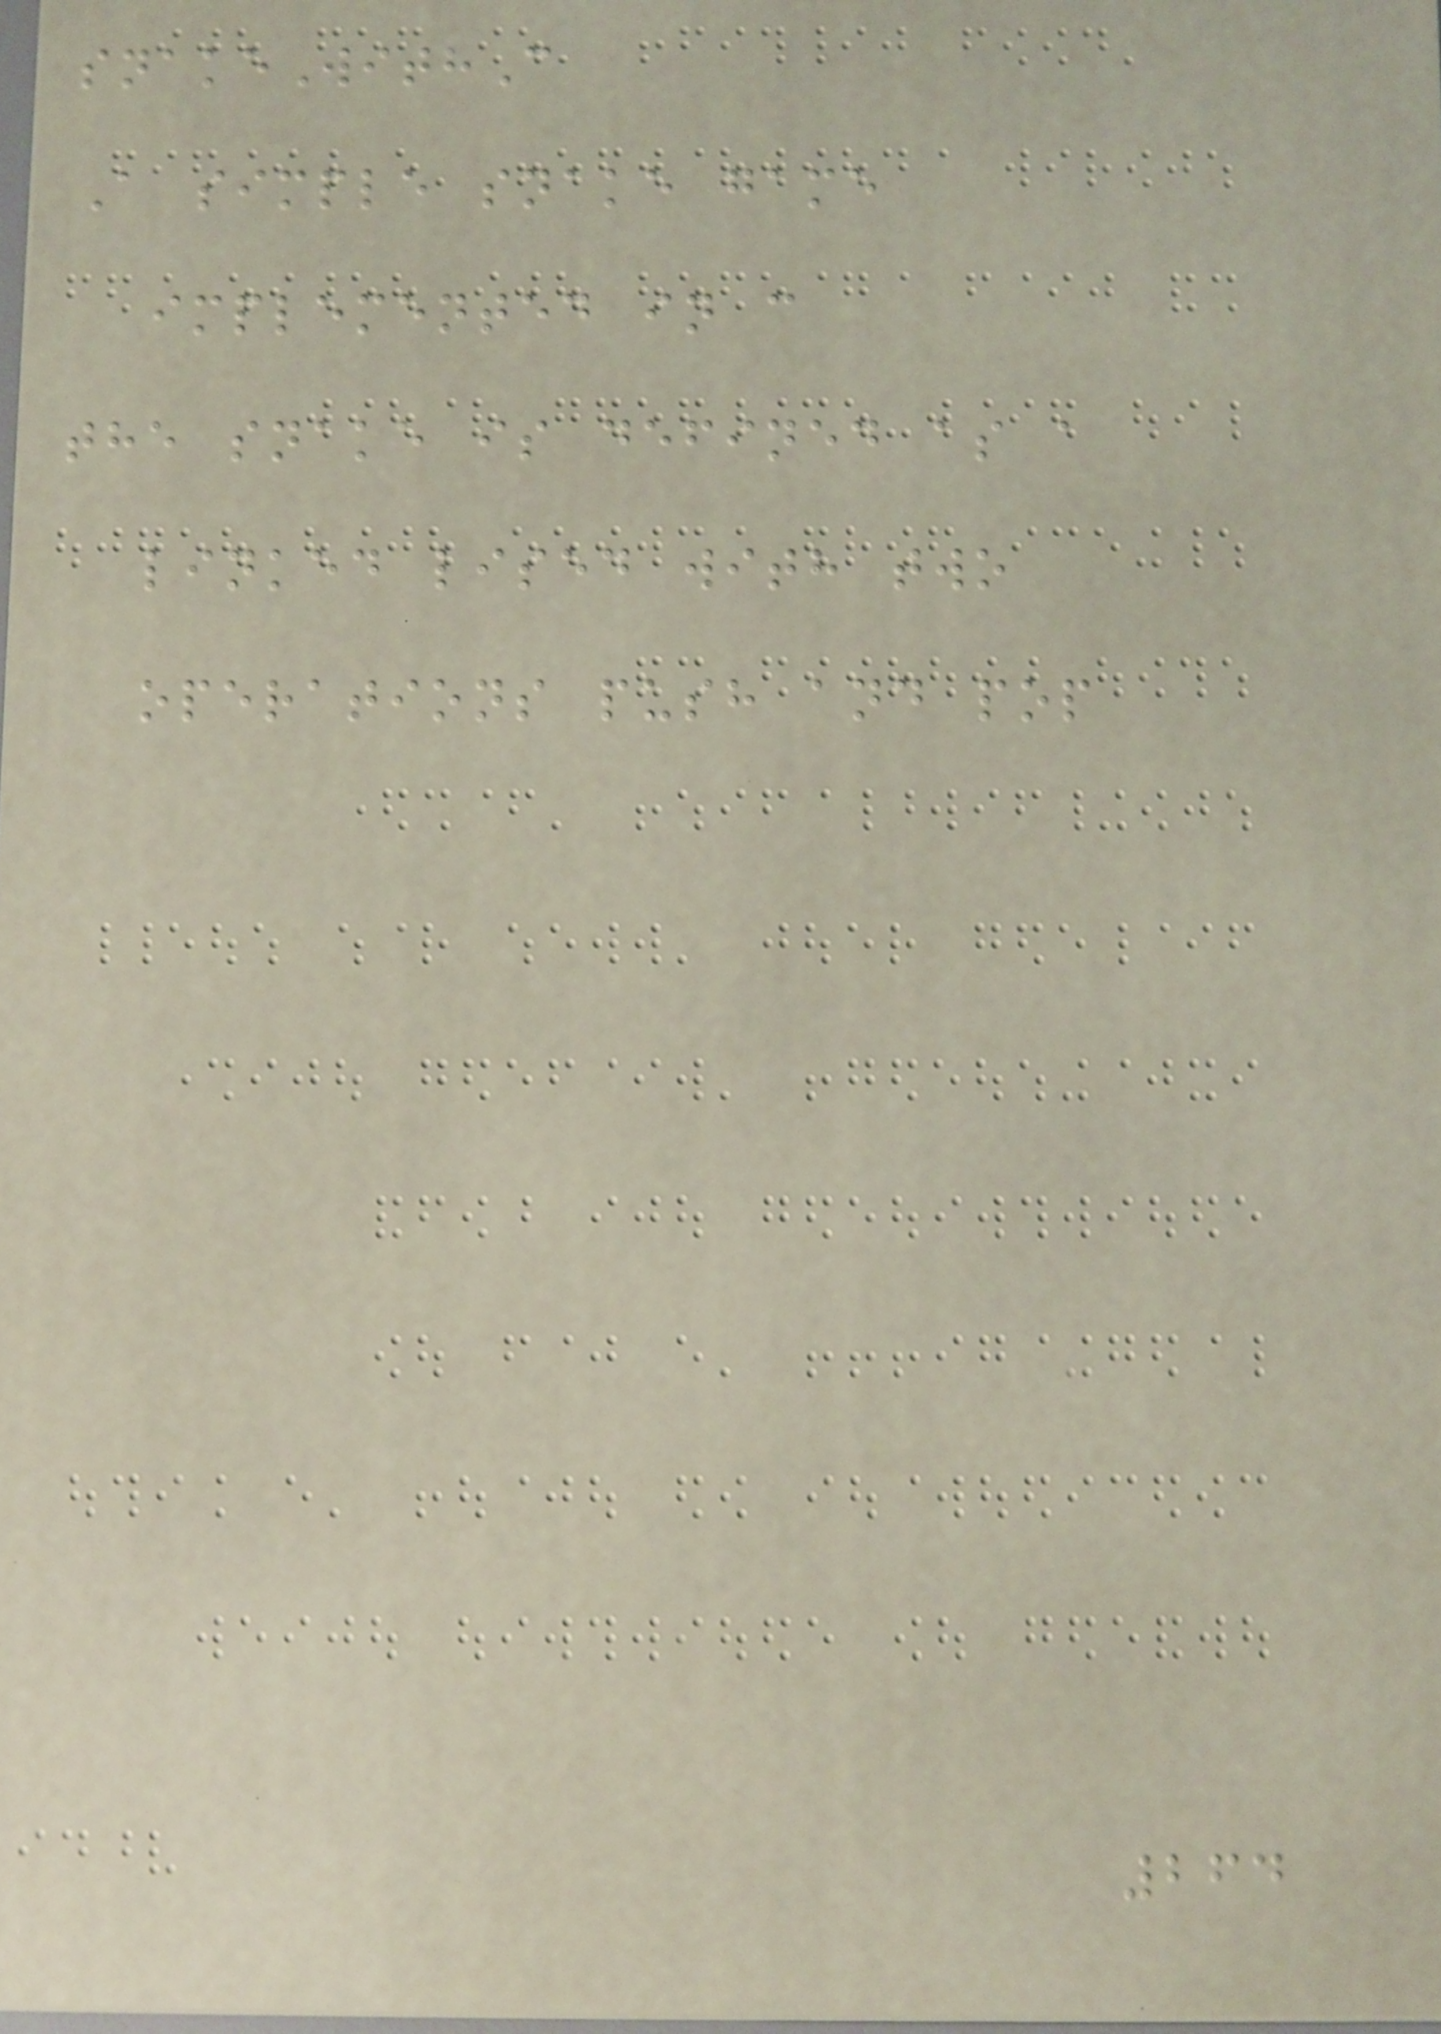snakeWithC
A simple snake game
implemented in c
the snake is defined as a
linked lised with two
operations push and pop
264
